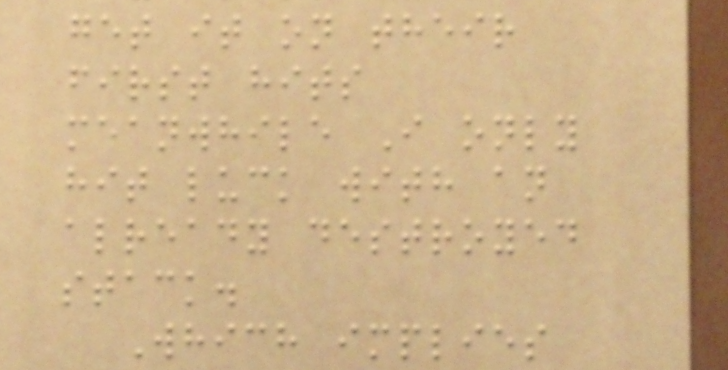get it on their
first hits
meanwhile I only
hit luck with an
already destroyed
stack.
Which implies
